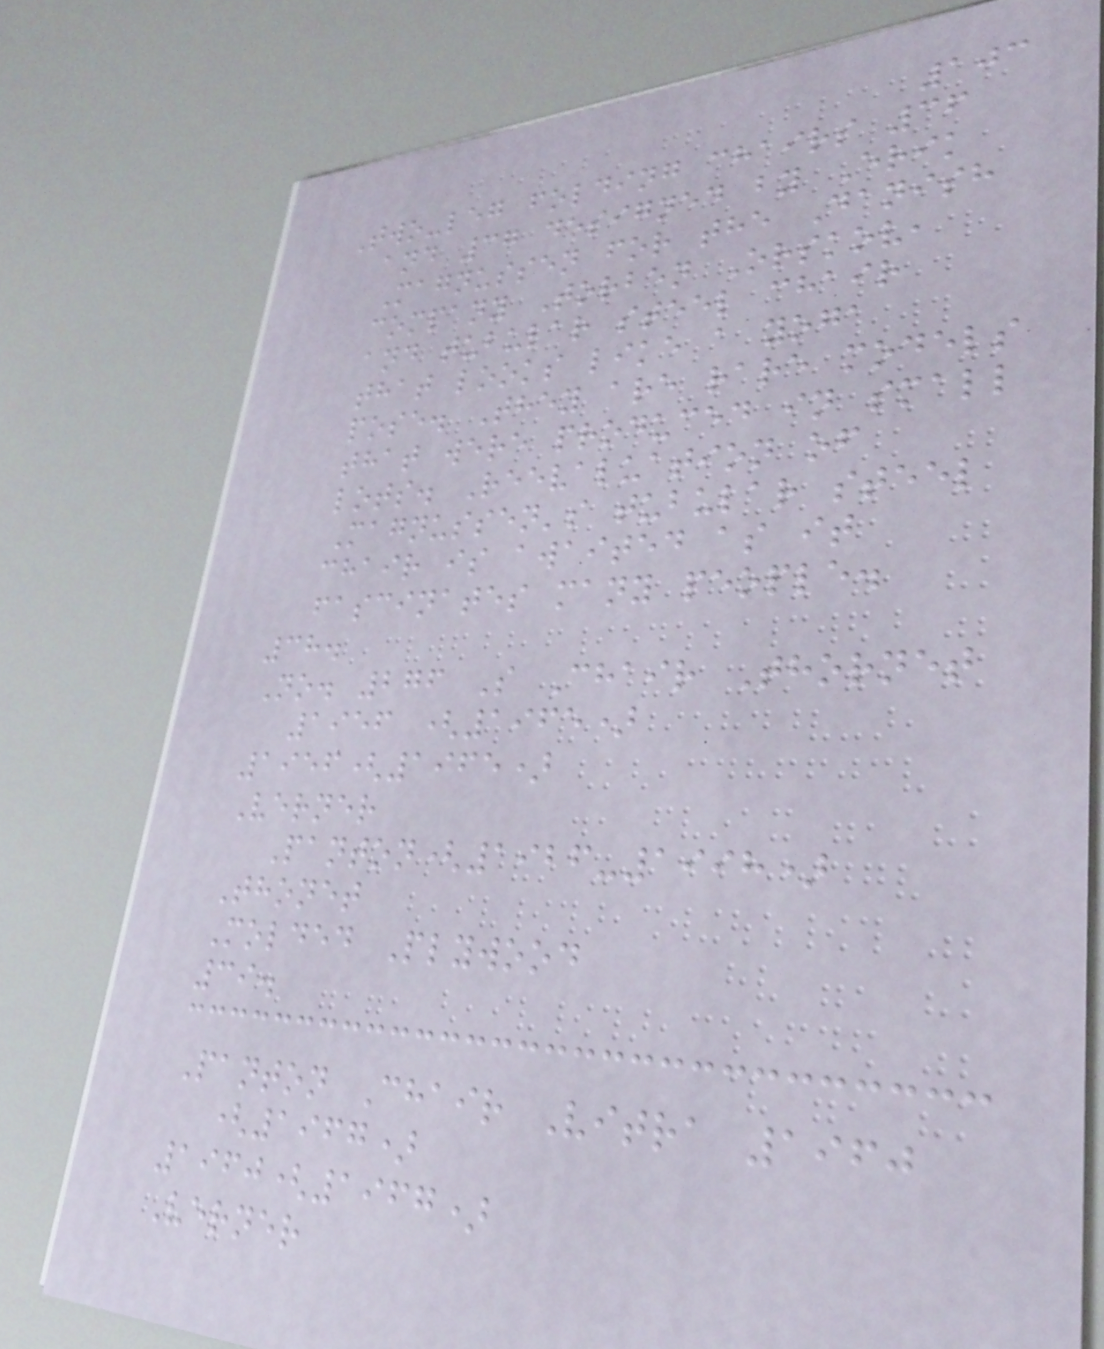103
Two-leg folding chairs 36
and 37 designed by Erik
Magnussen for the Danish
company Torben Orskov,
and tubular steel chair
that looks like a yoga
pose. They are rare models
that were produced in small
lots. Reevaluation of
Magnussen's tubular steel
chair is awaited as it
fascinates many people.
38.
No. 276 S Chair Thornet
1956 (1965)
1956(1965)
Verner
Panton(1926-1998)
Thonet
Molded Plywood
39.
Panton Chair Vitra 1960
(1967)
1960(1967)
Verner
